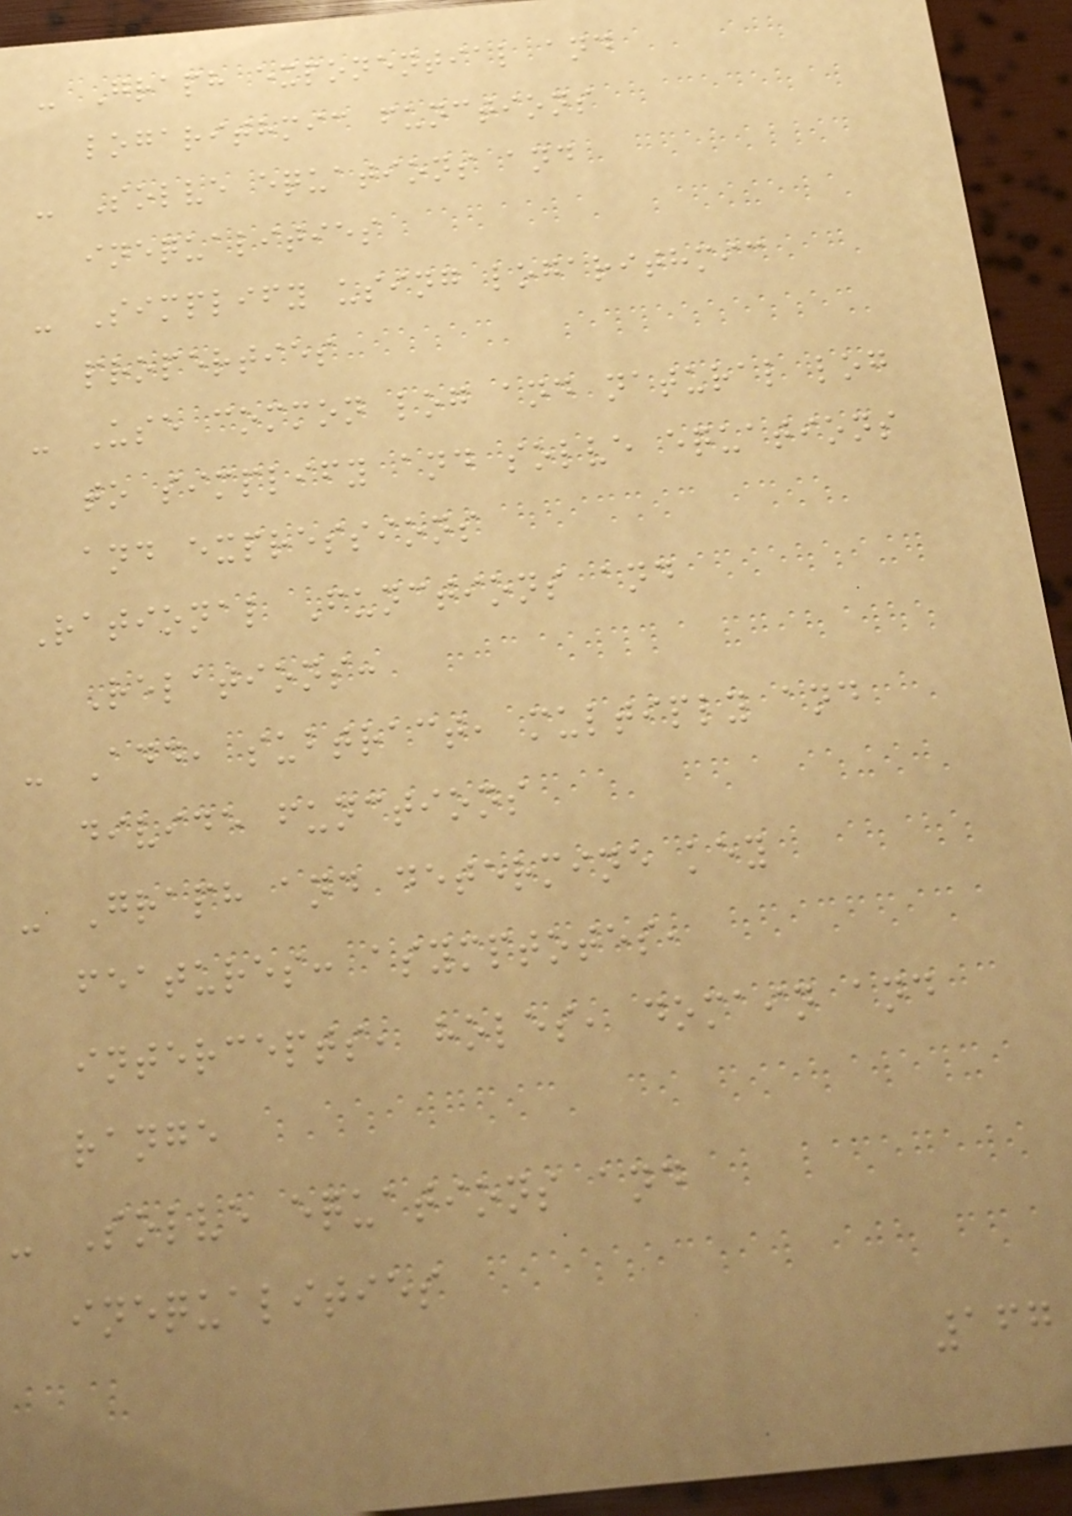- Graph exponential and
logarithmic functions
- Solve equations and
inequalities
- Simplify using logarithmic
properties
- Use common log and natural log
to simplify and solve equations
and expressions
Rational Functions and
Relations:
- Add, subtract, multiply and
divide functions
- Graph and determine key
features: asymptotes,
intercepts, holes, domain and
range
- Solve equations and
inequalities
167
